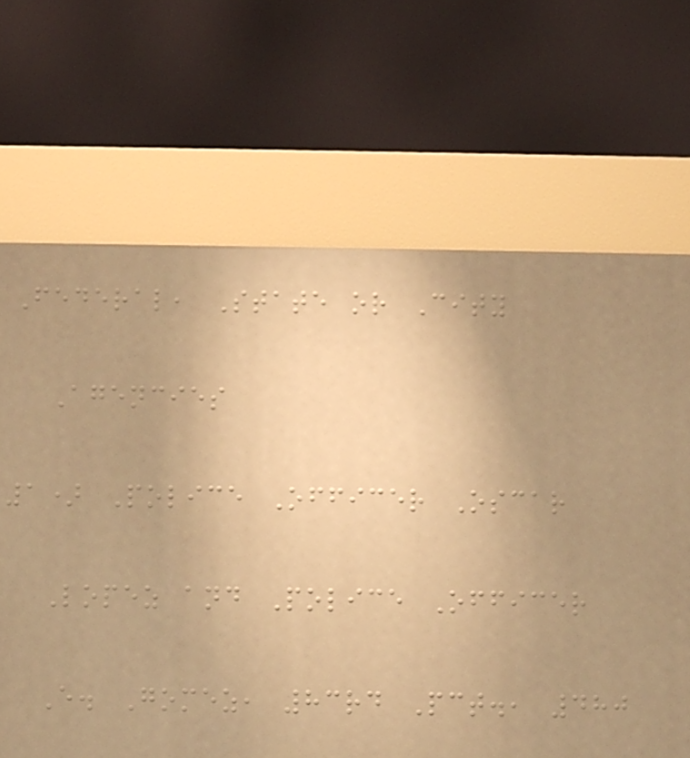Federal, State or City
Agencies
1) Police Officer Oscar
Lopez and Police Officer
E. Gomez, 83rd Pct., 480
